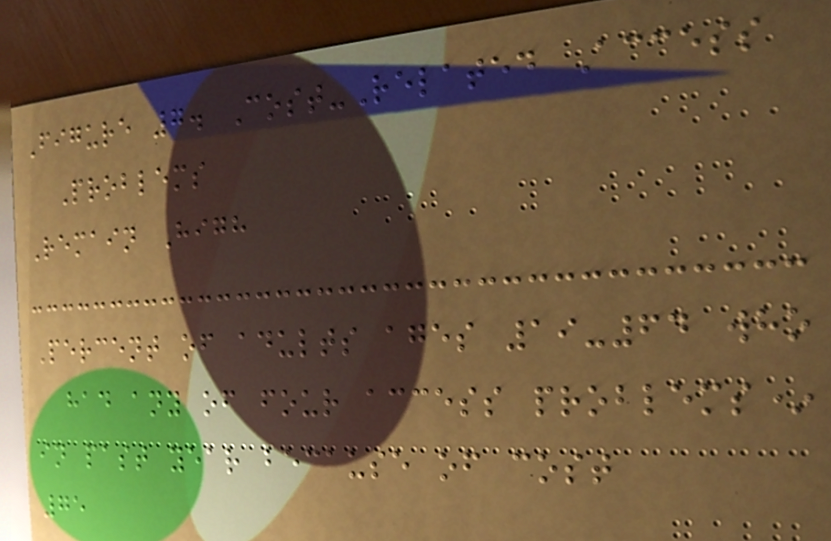Figure 7. Cost-Related Access
Problems
Remain High
Percent of adults ages 19-64 who
had any of four access problems*
in past year because of cost
75
